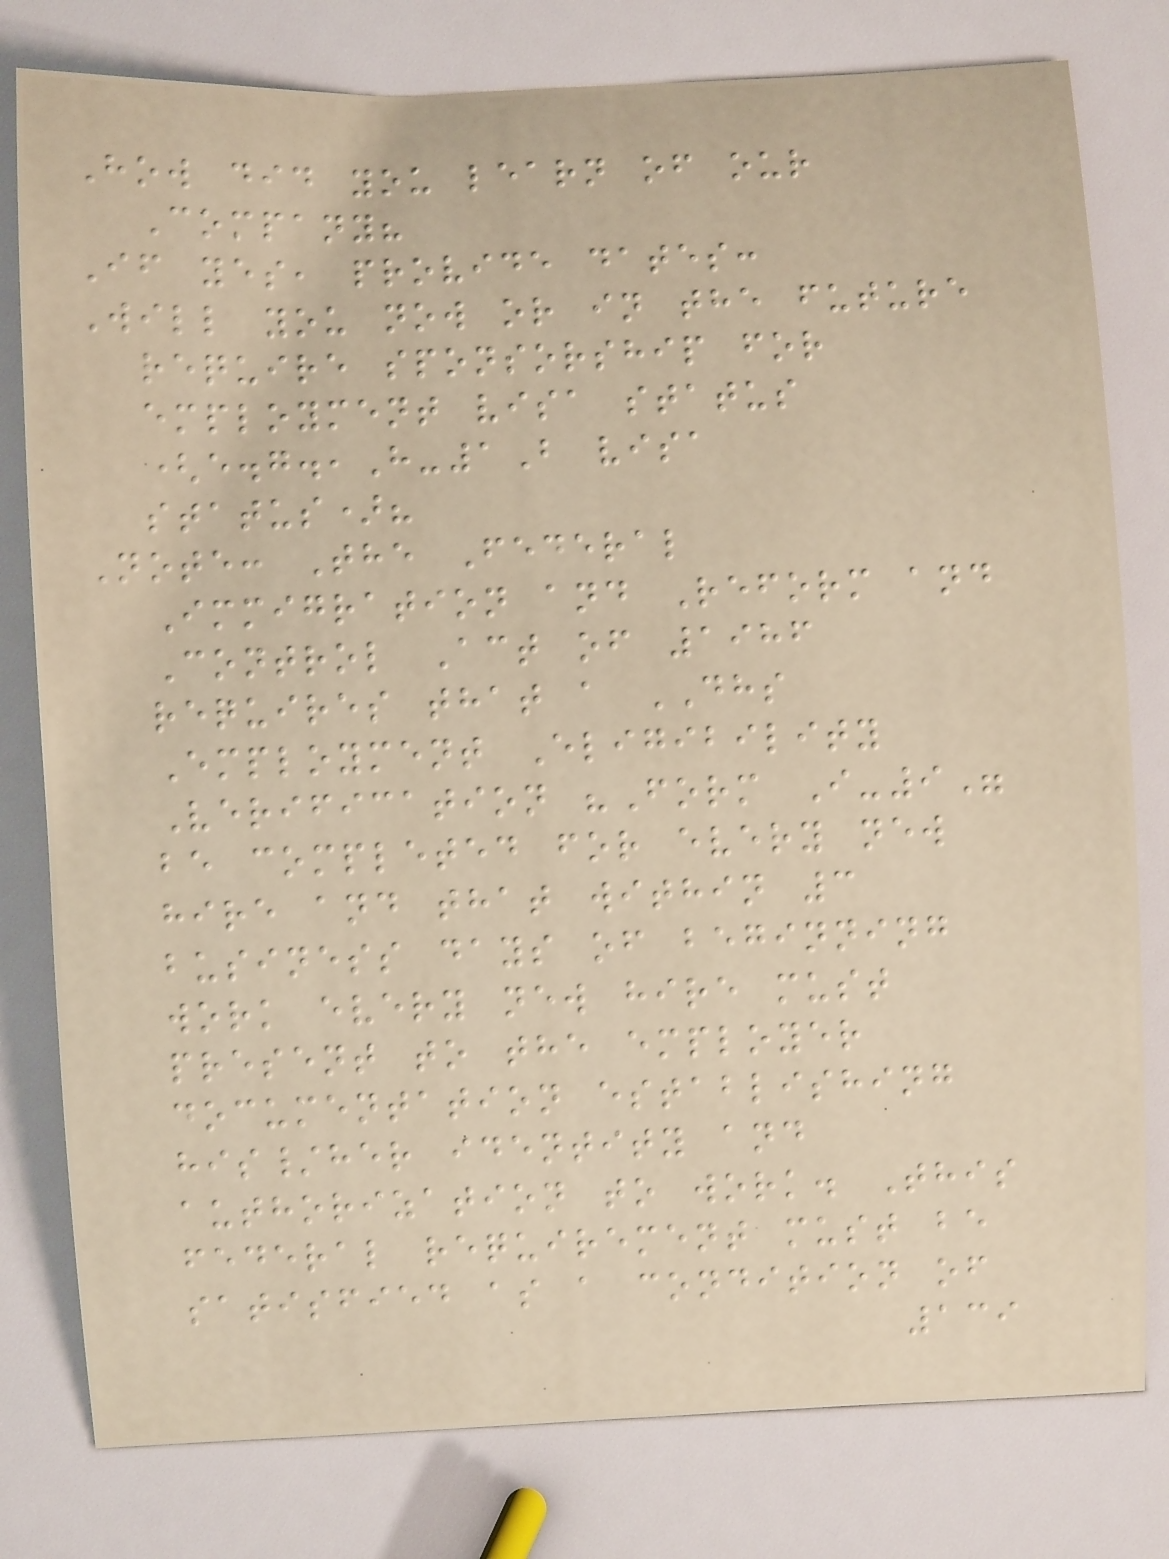How did you learn of our
Company?
If yes, provide dates:
Will you now or in the future
require sponsorship for
employment visa status
(e.g.,H-1B visa
status)?
Note: The Federal
Immigration and Reform and
Control Act of 1986
requires that a DHS
Employment Eligibility
Verification "Form I-9"
be completed for every new
hire and that within 3
business days of beginning
work every new hire must
present to the employer
documentation establishing
his/her identity and
authorization to work. This
federal requirement must be
satisfied as a condition of
139
